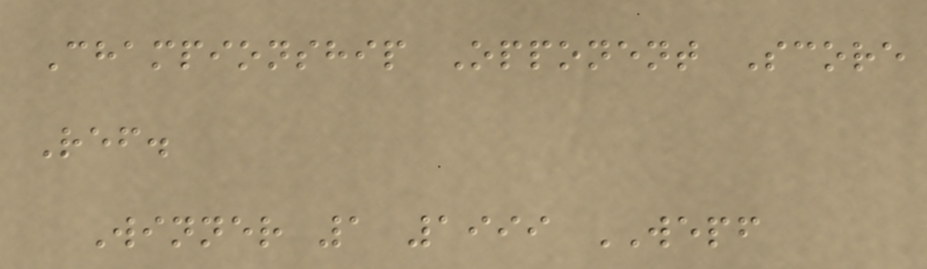Championship Opponent Score
Ref.
Winner 1 1999 WEPF
